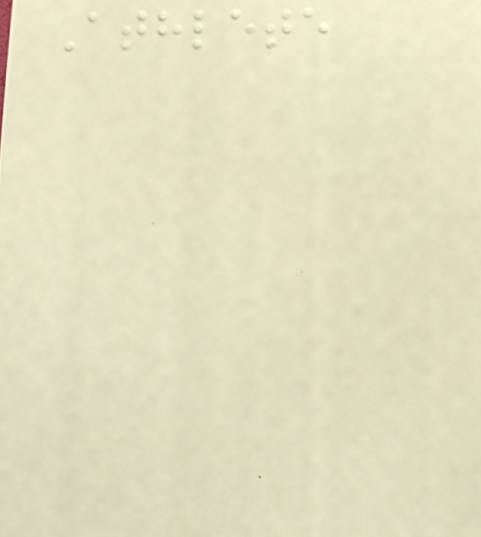Athlete
